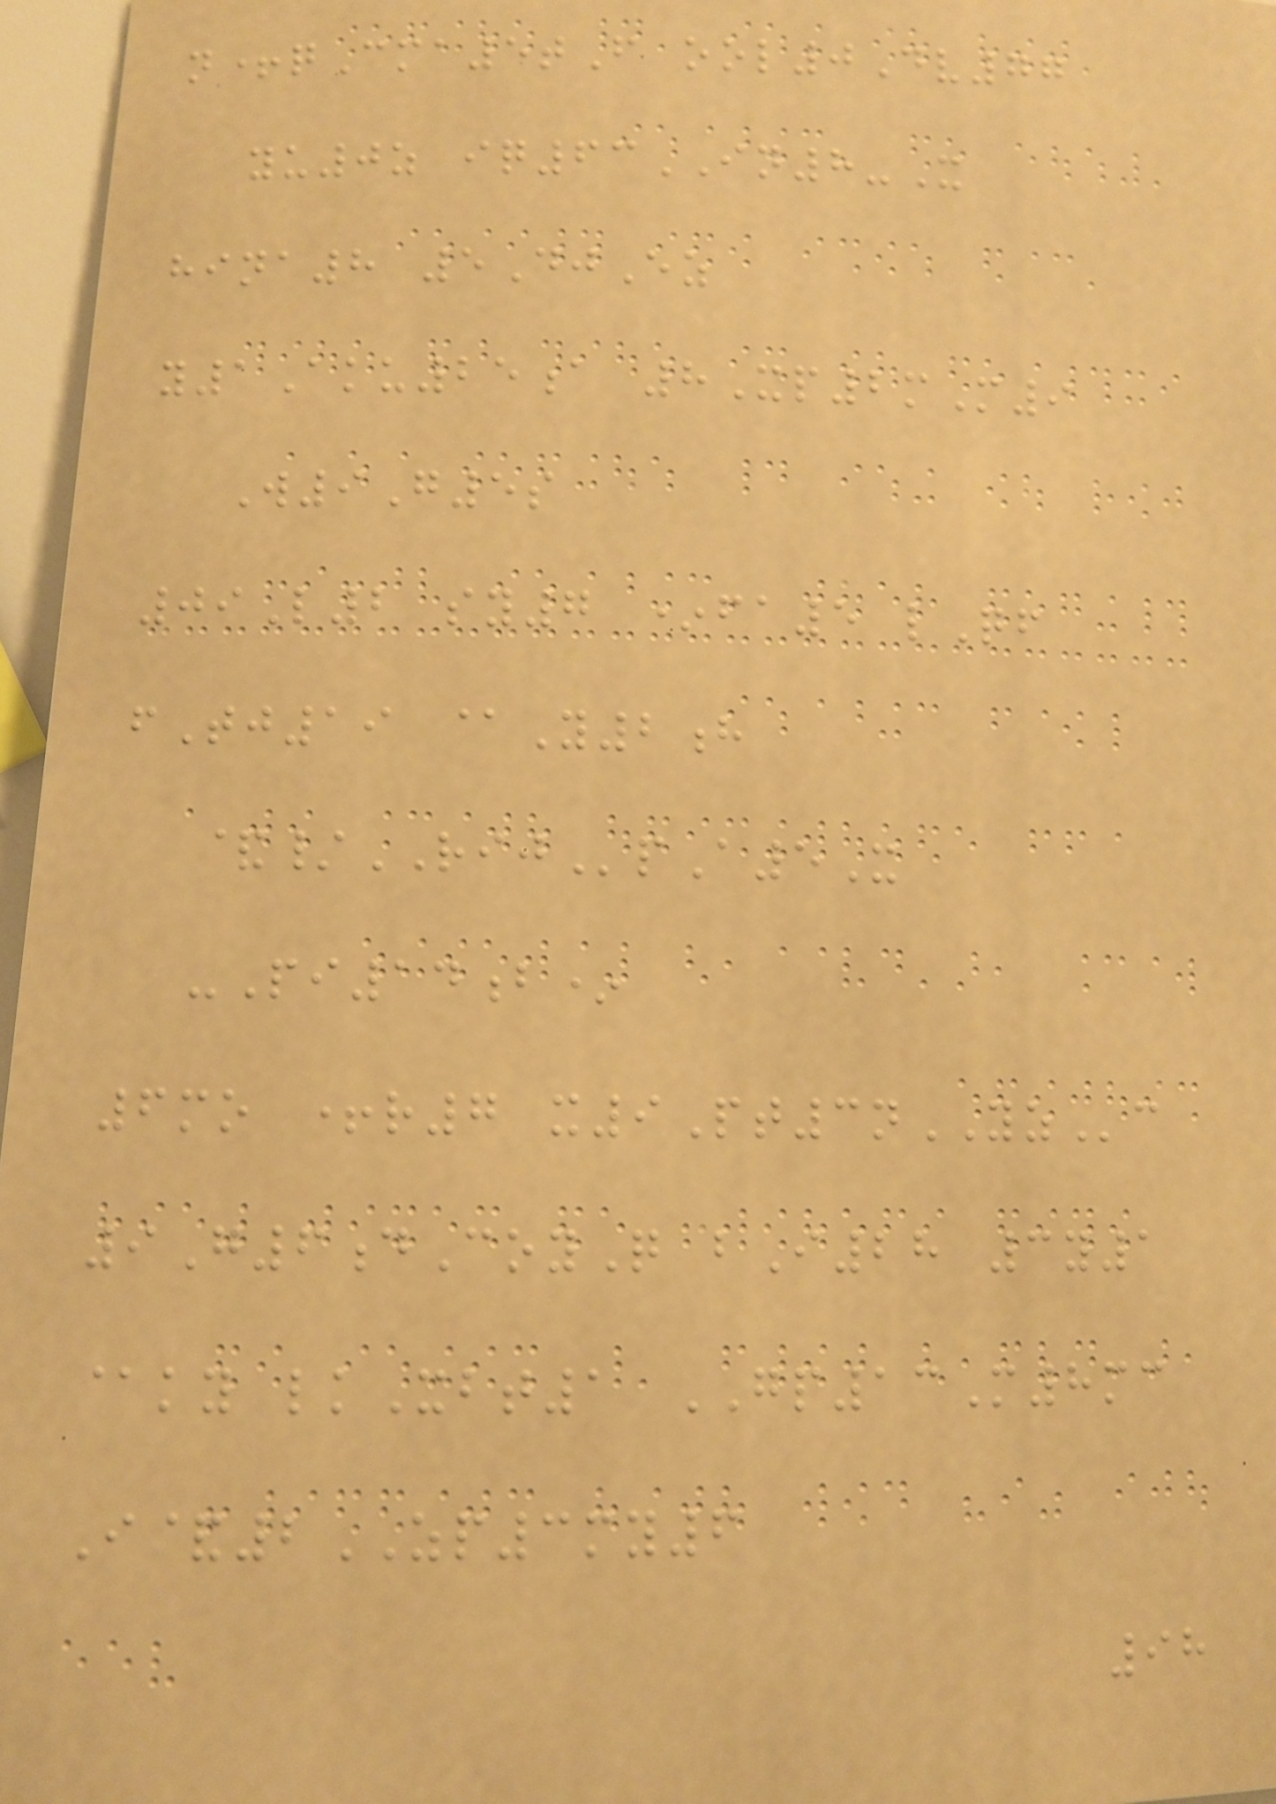n+qCma5tF ool0Dv77
yu0z iq63IN8-X
hina8 5DjEz
y1Aku25a 8Xp2mM9
W9G5s
09L2 sy7 *fa5 lQf
fTj19 @Y2h
&/RIJpA5X
-Pi14b*
6mo +r7 x9Pt3nYZc
9G6dCoyQ bI28 3y1
@ky lkXbt1 GP13M8mc
I&2ZP3my6
98
